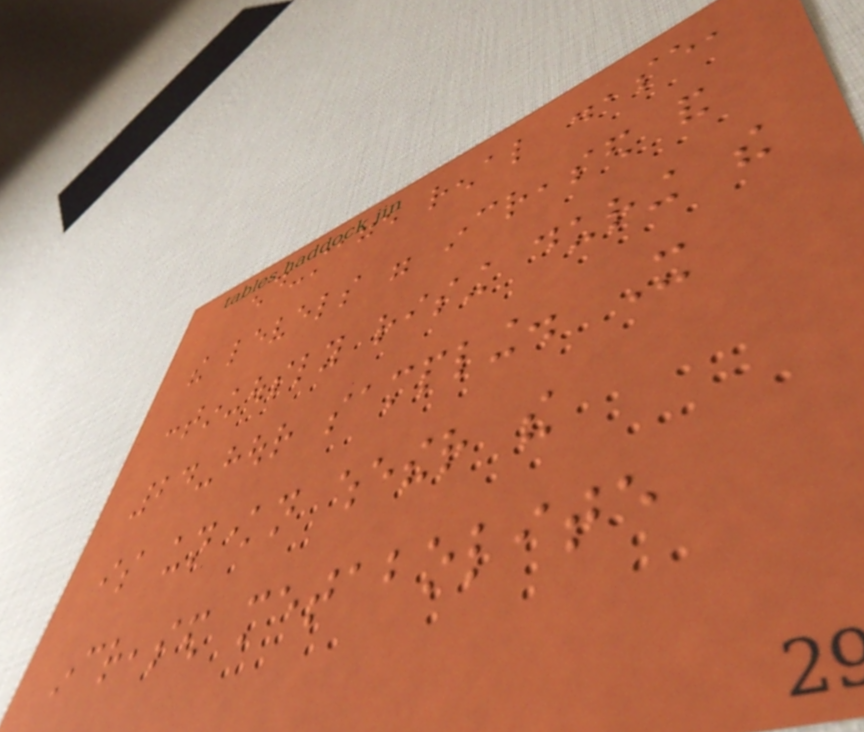end-stage renal disease,
the levels were increased and
continuously rising during the
24-hour sampling. It
is unknown whether the
increased metabolite
